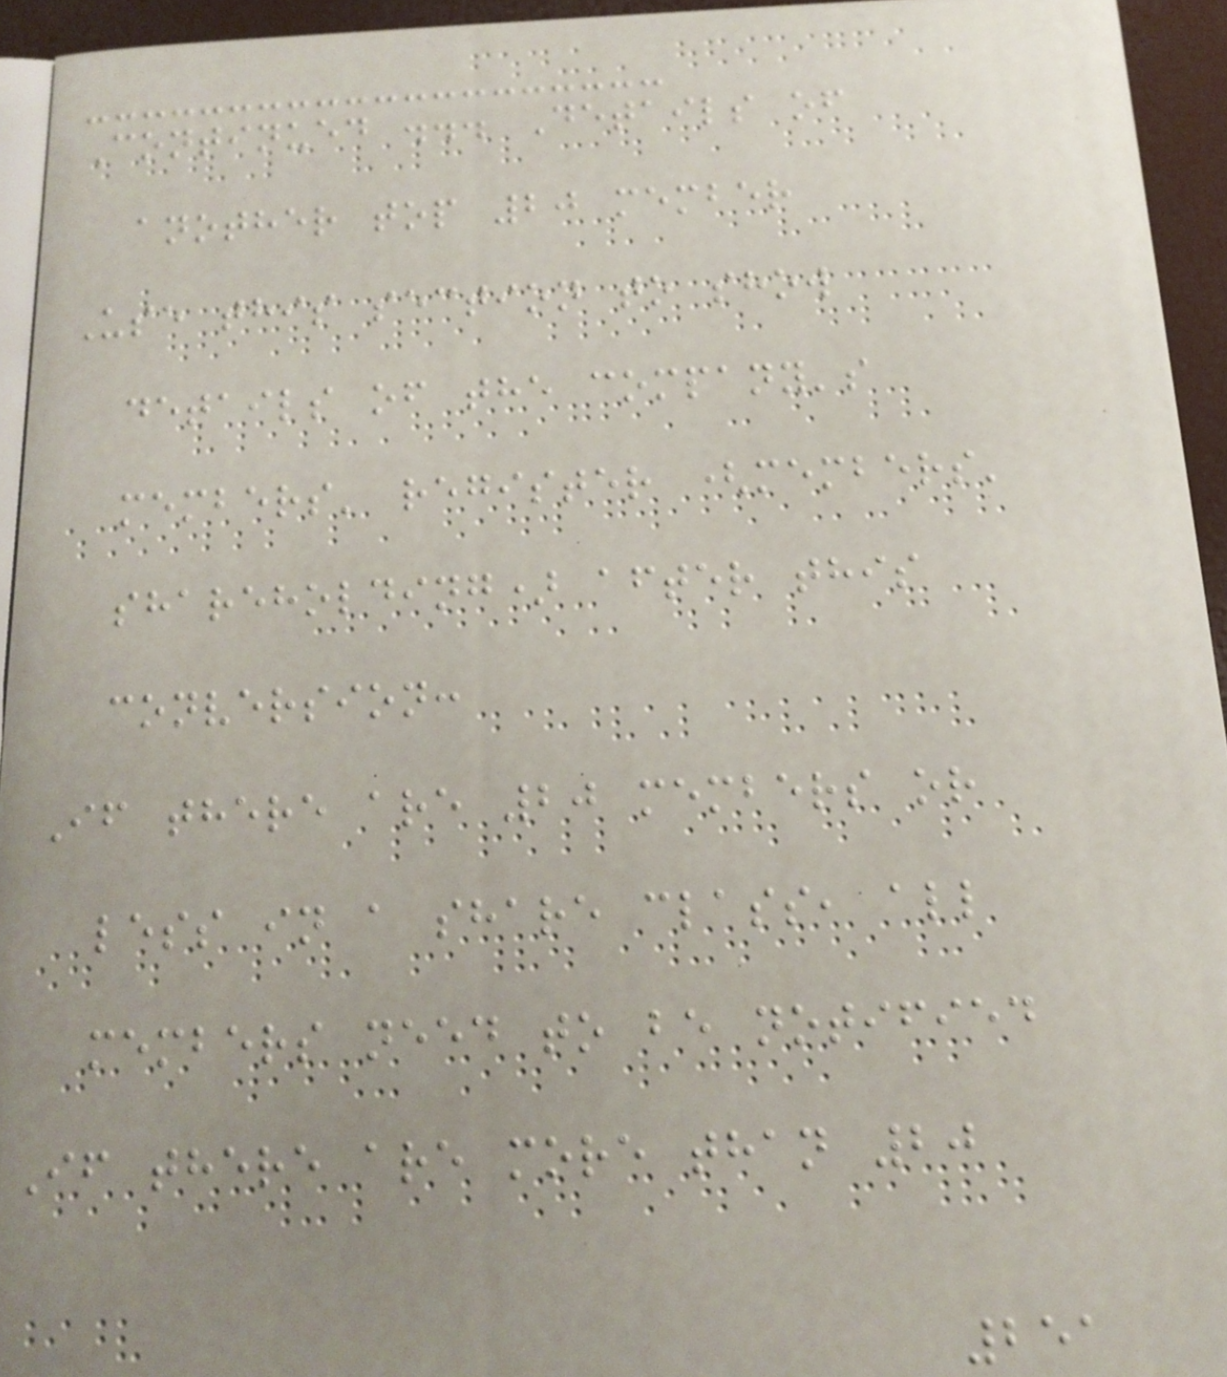Continued ... Details of
another top 20 member
Use this section to show
details of the company's
members' register (members'
shareholding) after this
conversion:
If there are 20 members or
less in a share class, all
members need to be notified
If there are more than 20
251
